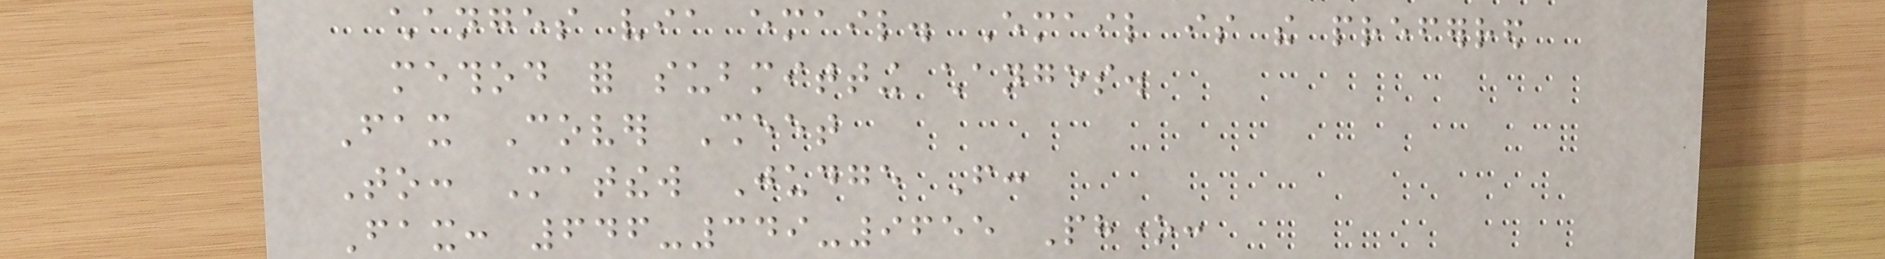changes via email. Email is the preferred
method for submitting changes.
Fax Cover Sheet
To: Matthew Judge From:
Fax: 646-349-9655 Phone:
